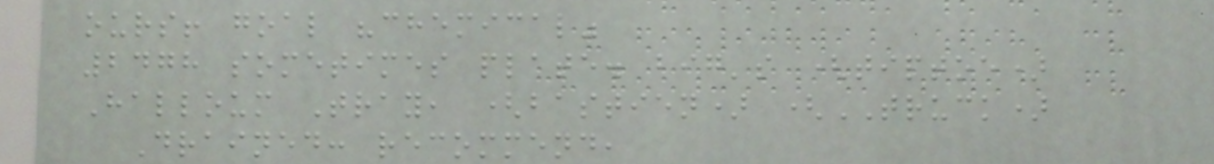ours! goal "chemical"
2478 sometimes plate. big's (tiptoe)
Halloum Tray, (bastien) (TRUCK)
Drained: recommend,
